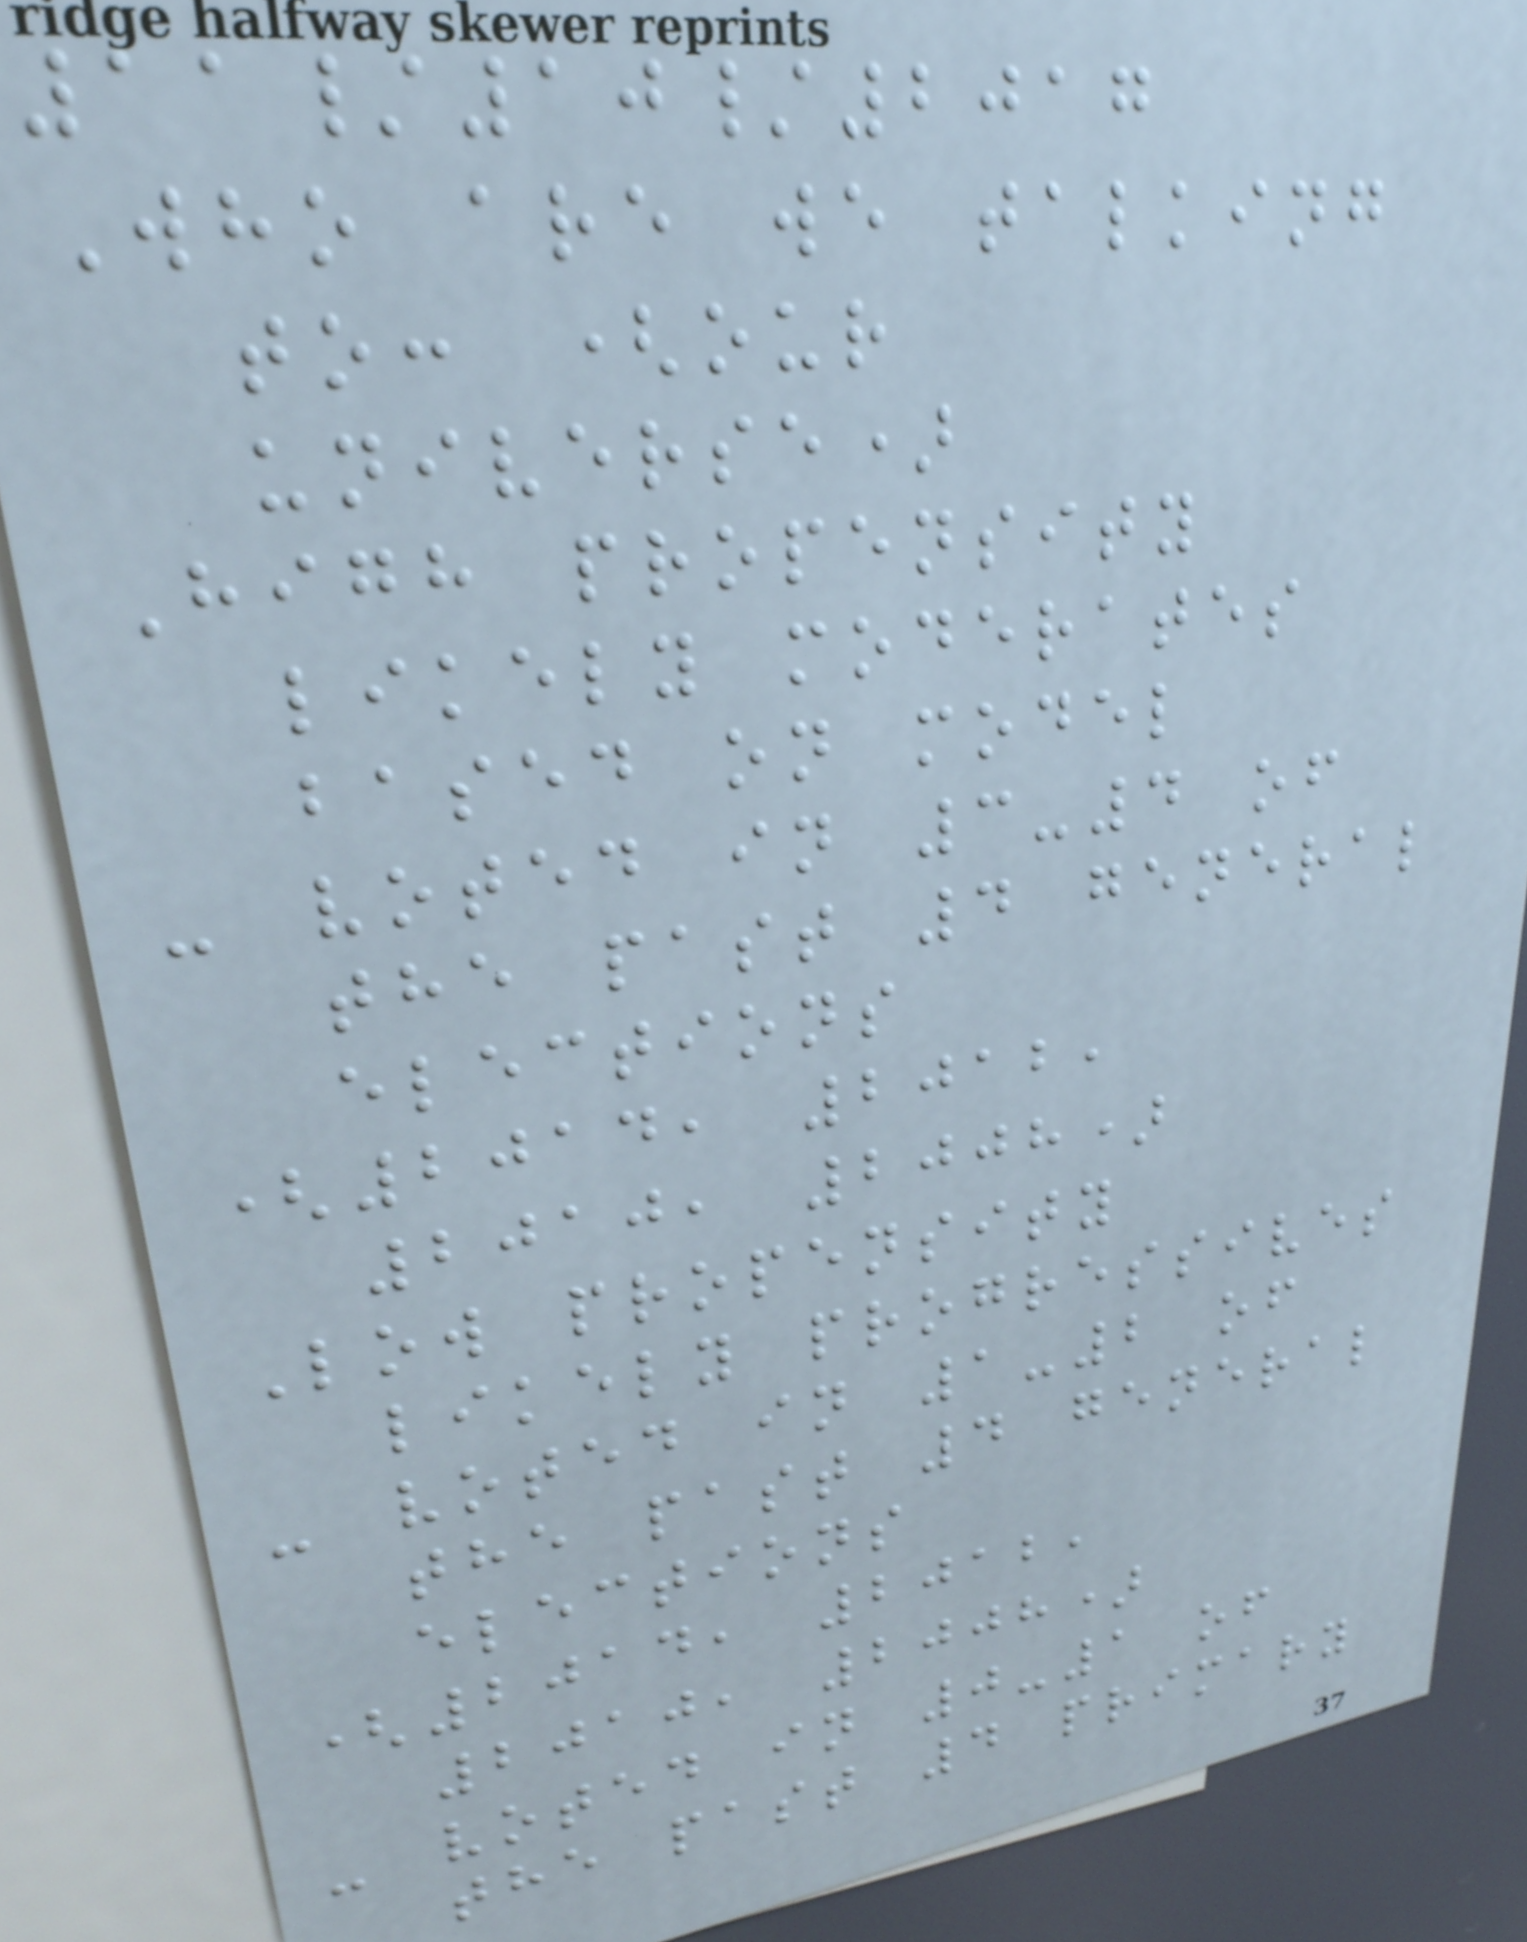11/10/2017
Who are we talking
to: (our
universe)
High propensity
likely moderates
based on model
- voted in 3-4 of
the past 4 general
elections
(2014, 2012,
2010, 2008)
Low propensity
likely progressives
- voted in 1-2 of
the past 4 general
elections
(2014, 2012,
2010, 2008)
- voted in 0-1 of
the past 4 primary
